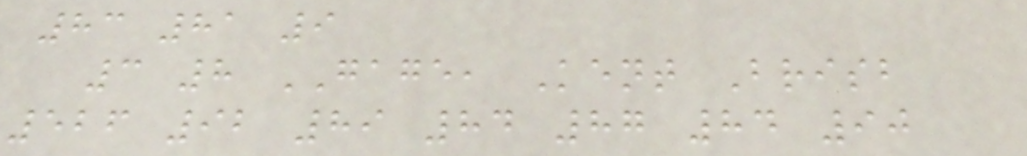83 81 9
3 8 GAGE, Kent Brisb
526 92 89 84 87 84 90
